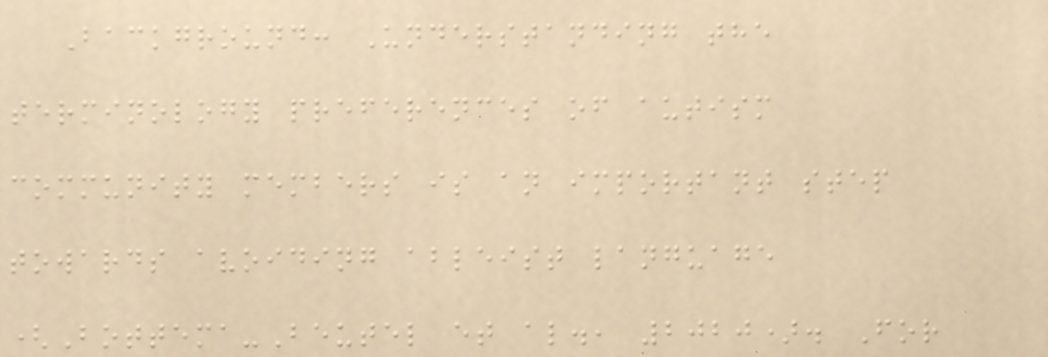Background: Understanding the
terminology preferences of autism
community members is an important step
towards avoiding ableist language
(Bottema-Beutel et al., 2020). For
